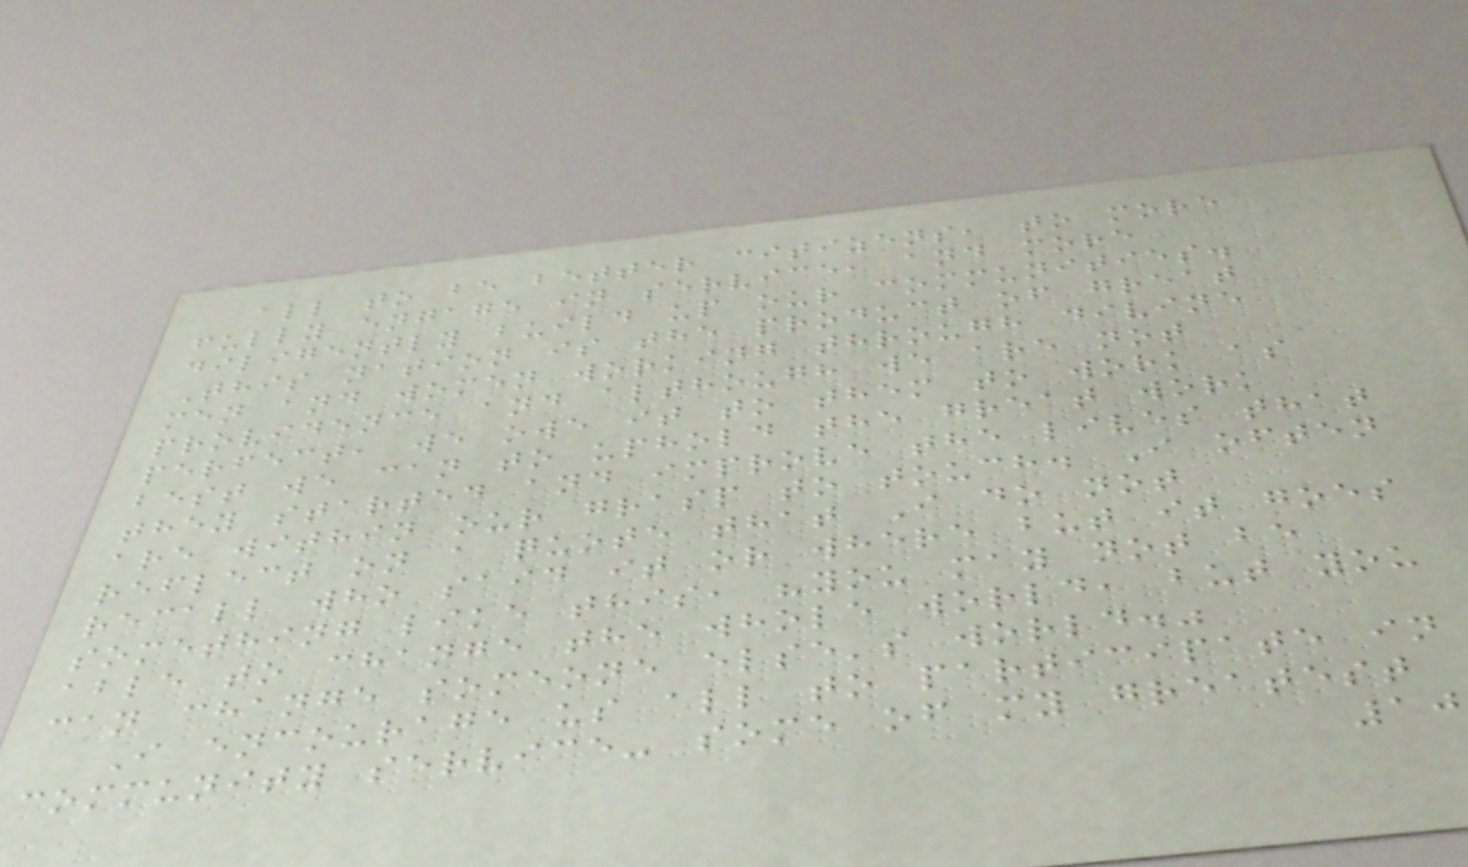all to be better citizens, to more
fully engage in service, and more
diligently build up our communities.
This nation is the product of great
men and women working through divine
providence and although we are not
perfect, we owe it to them to work as
best we can to uphold the great work
they started and improve the lives that
are within our grasp to touch. I often
reflect on a quote that I do not
recall who said it or where but it goes
something like this, "you may not be
able to change the whole world, but you
can change someone else's world."
I encourage us all to participate in
community service- some of my greatest
10
